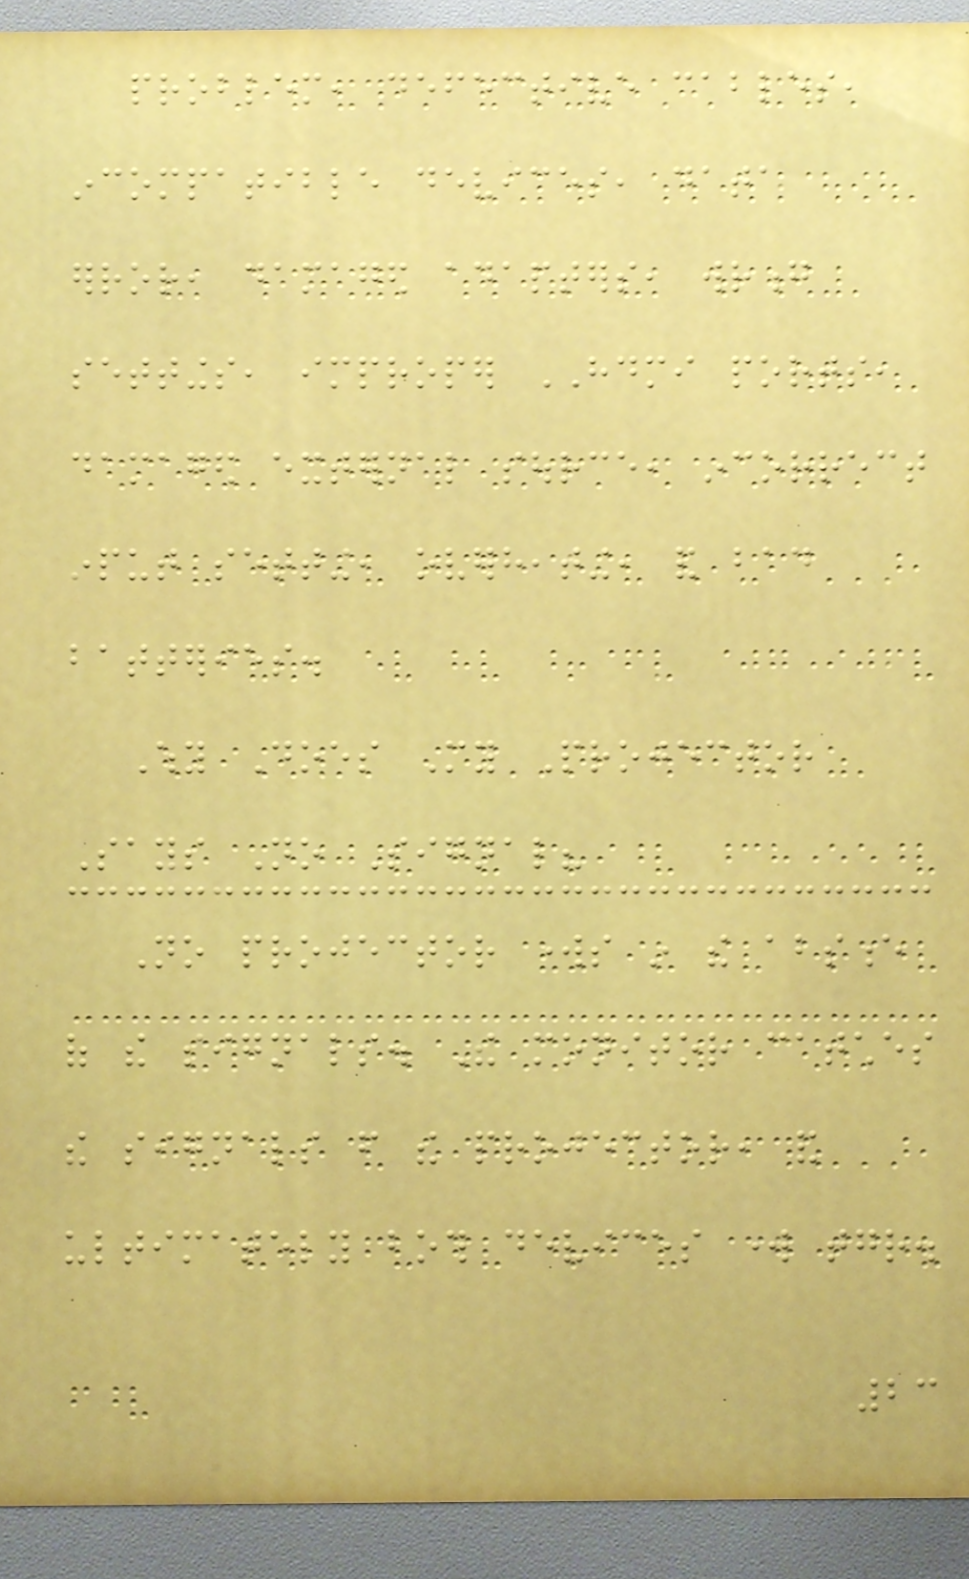problem, defective cables,
incompatible devices, data
error, damaged adapters, wrong
settings, improper HDMI ports,
damaged external source, incorrect
input setting, overheating, and bad
batteries.
Why Does My Projector
Says No Signal?
No projector works in the absence
of the signals. The monitor catches
the signals from the projector, and
ultimately both devices work together.
23
